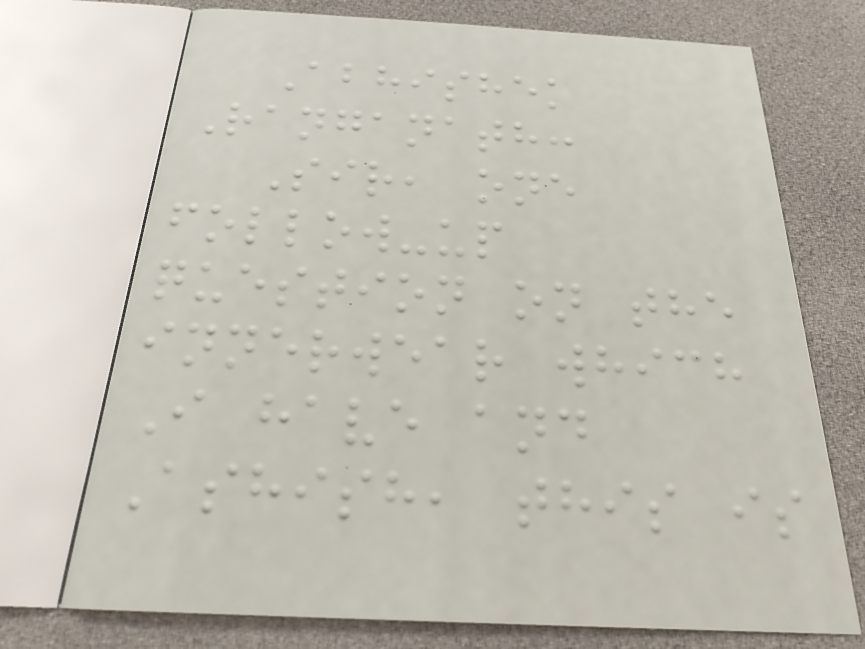Abhishek
Ranganath:
Sir, one
follow-up
question on the
innerwear which
I have and
Ashish, this is
